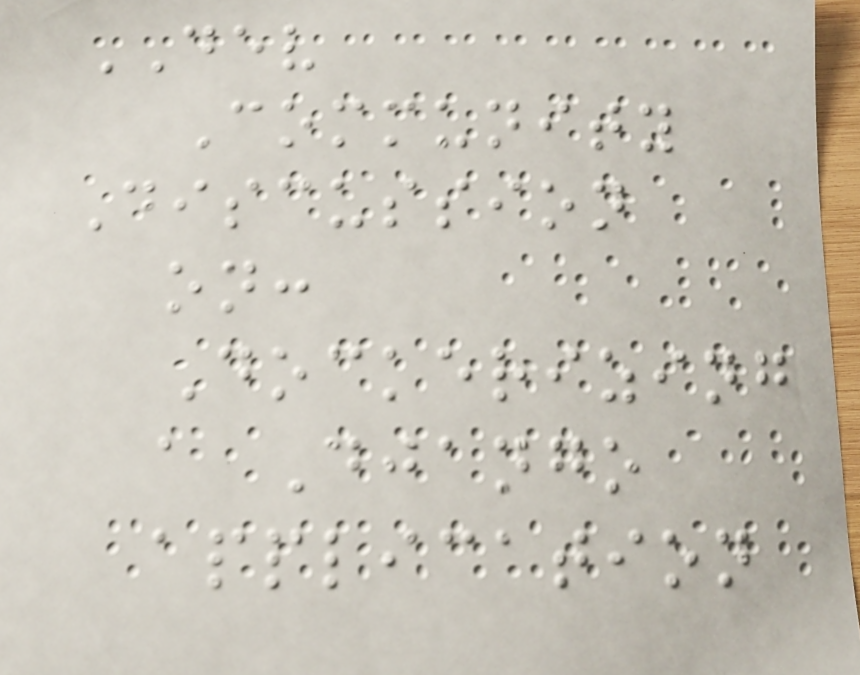DEV
Community
Discussion
on:
Dockerizing
a Django
application
